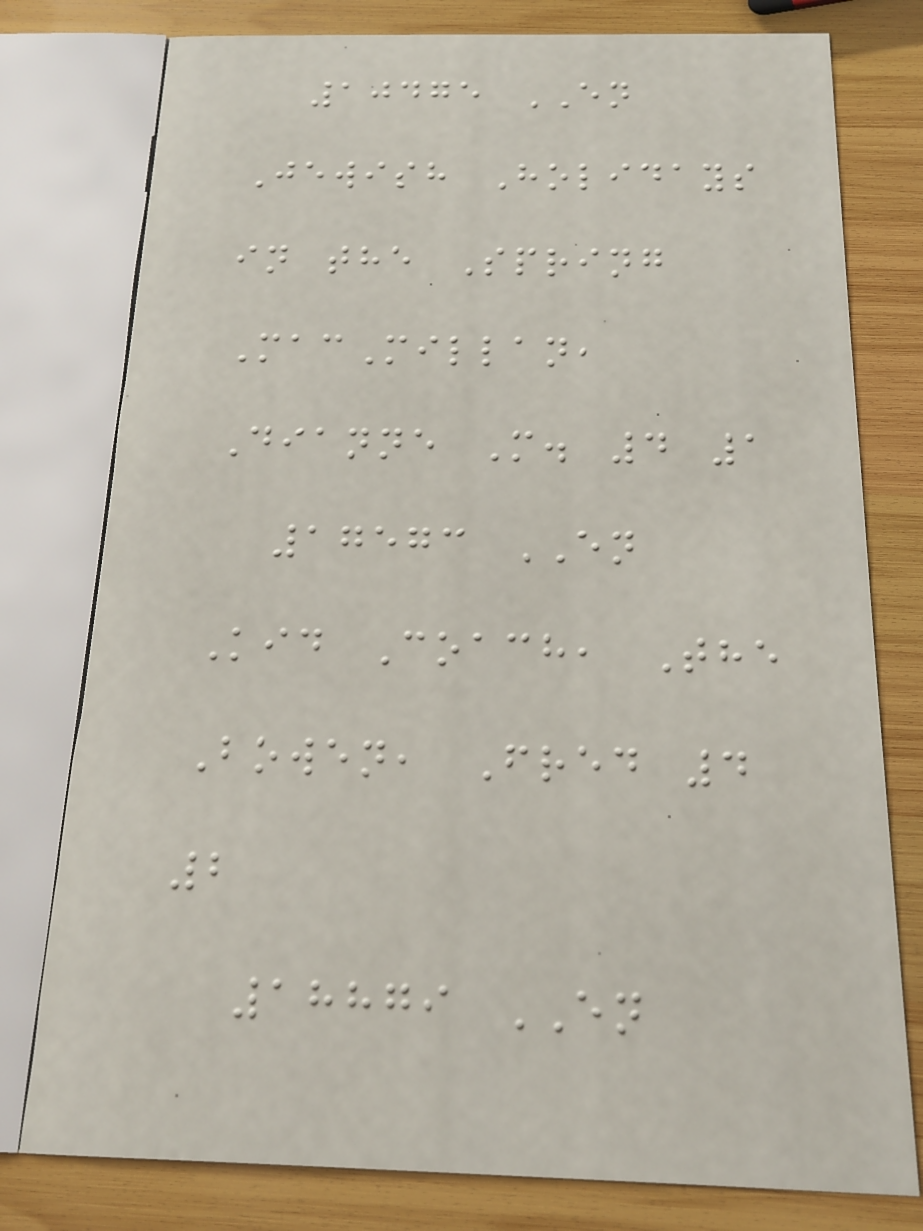10475 EN
Jewish Holidays
in the Spring
MacMillan,
Dianne M. 4 1
17573 EN
Kid Coach, The
Bowen, Fred 4
2
18879 EN
